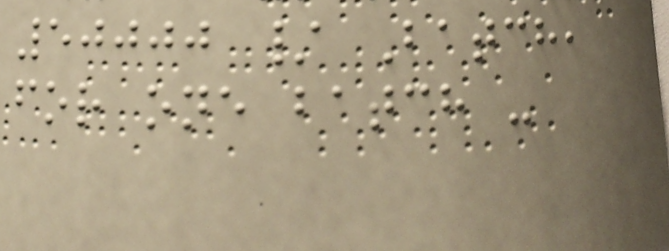50000 / Batch,
for one batch -
